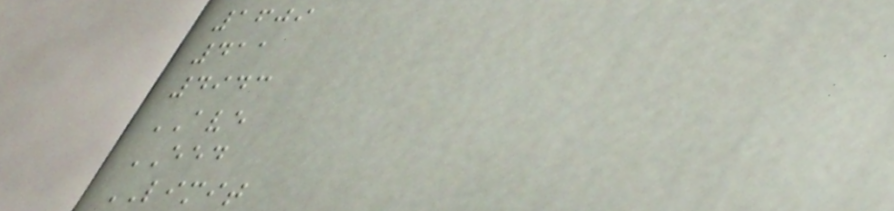1609
411
4943
AVE
EED
LIMIT
